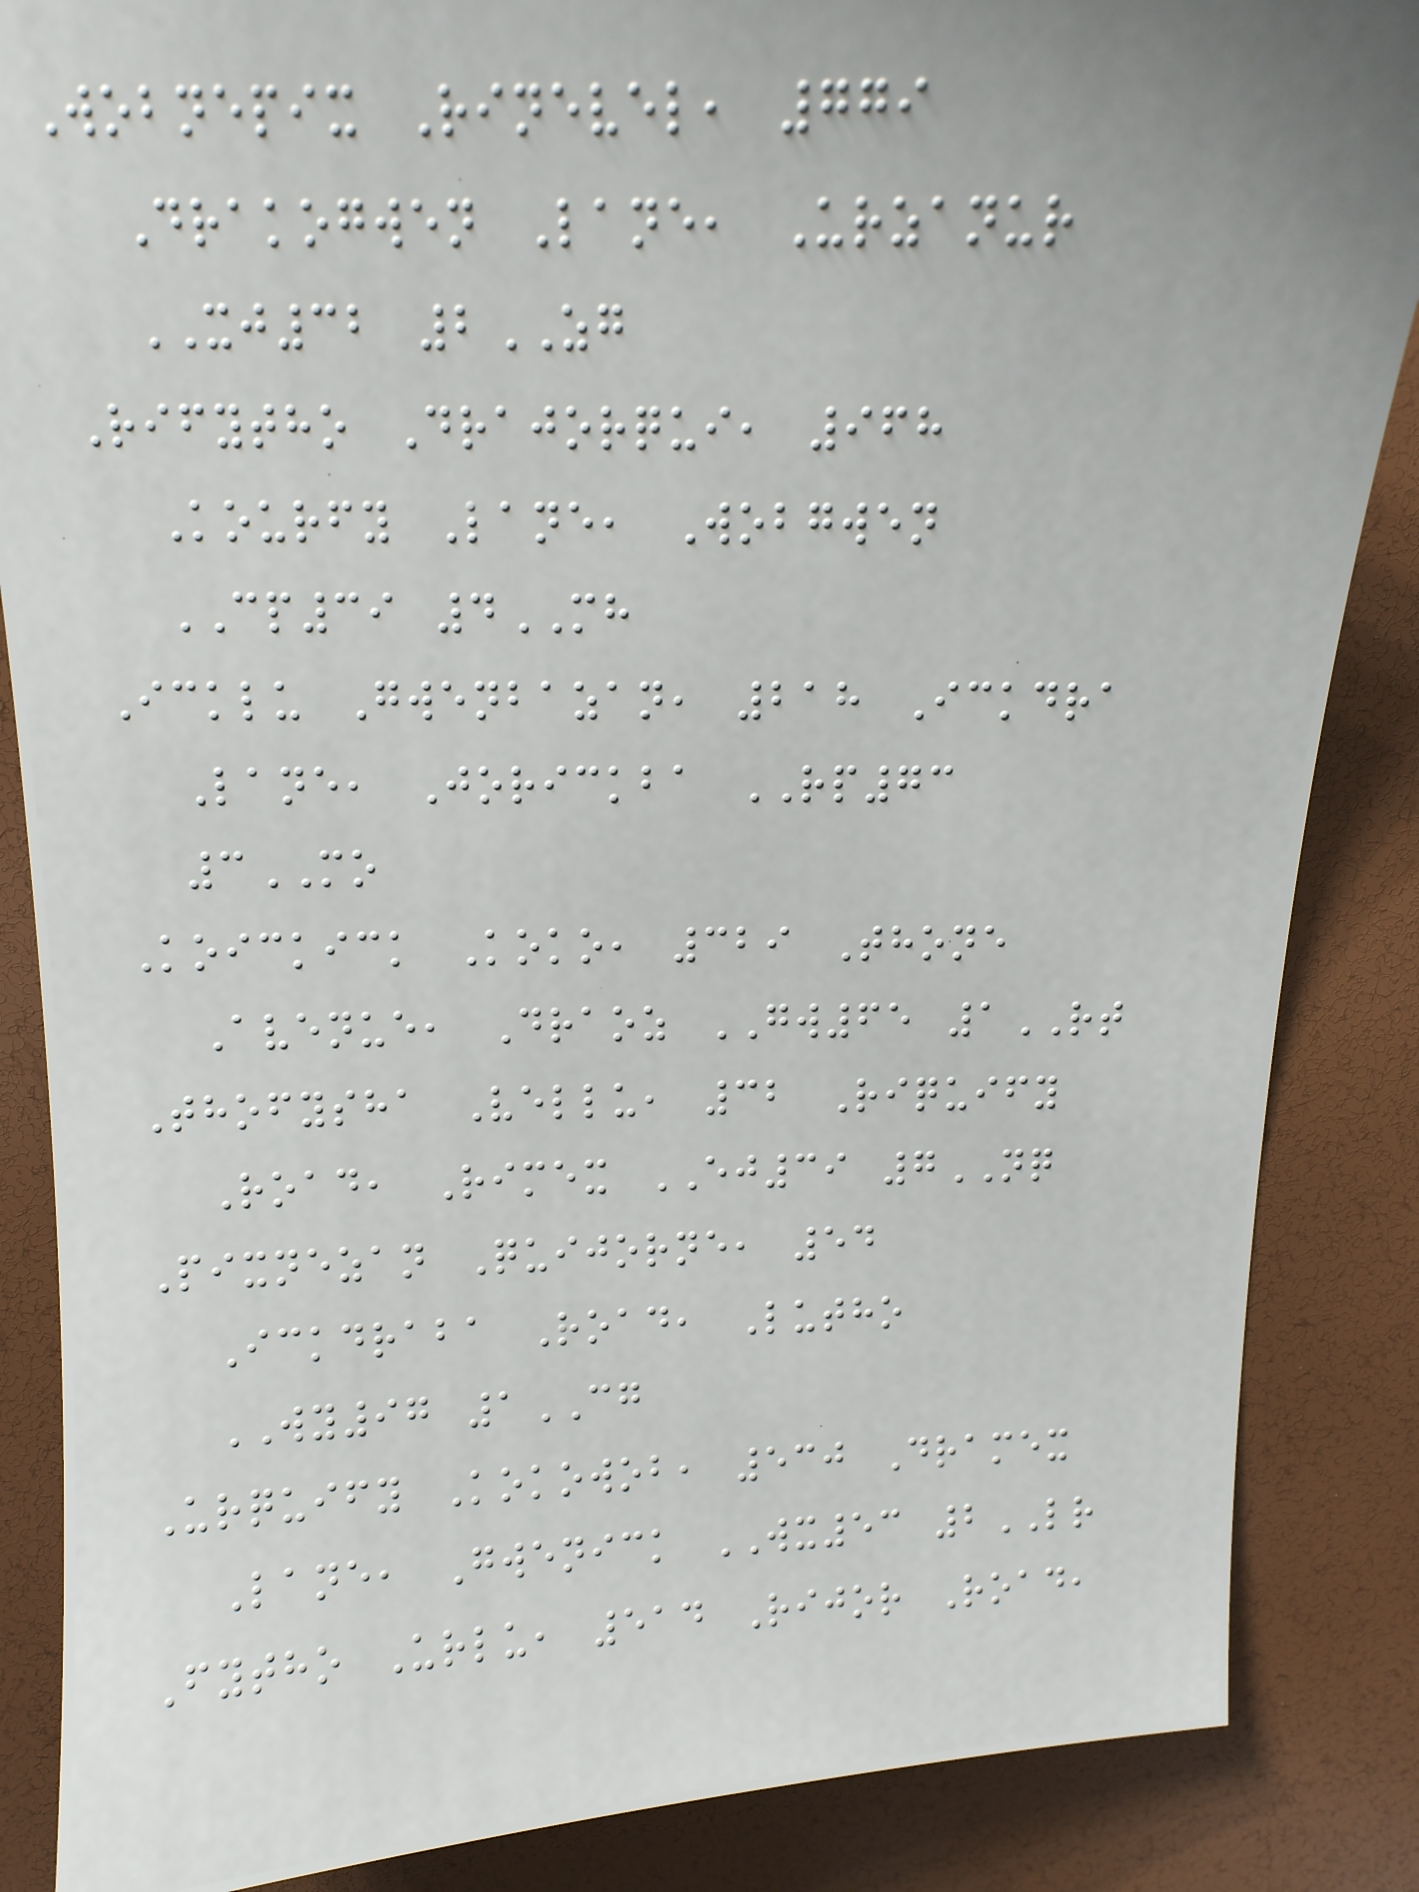Wobnepix Rinevel, 779
Drakogwen Lane, Urzanur
XJ32 2ZG
Rifytho Drajorqui, 968
Kourfy Lane, Wobgwen
CP39 4MH
Icklu Gwenbazan, 218 Ickdra
Lane, Jorickba RP73
3MO
Koickick Koko, 329 Thone
Avenue, Draoz GW65 1RT
Thofysha Vellu, 32 Riquify
Road, Rimex EJ39 7NQ
Pixnezan Quijorne, 54
Ickdraba Road, Lutho
WY97 1CG
Urquify Kokowob, 530 Dramex
Lane, Gwenick WX53 2LR
Fytho Urlu, 514 Rijor Road,
